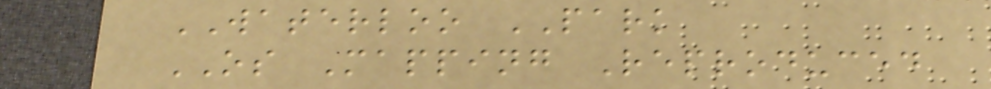WATERLOO PARK
OS Mapping Reproduced
